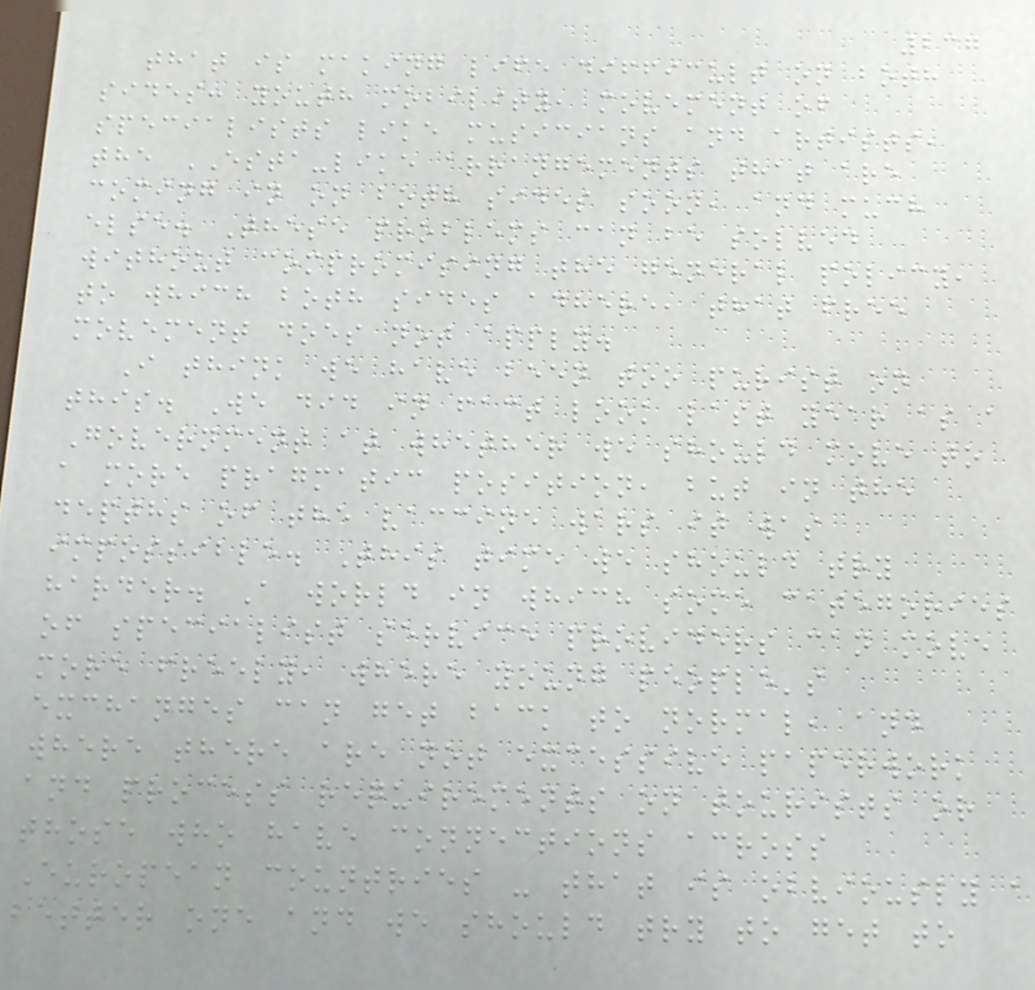237
that is making life difficult on both
sides: youth mobility, movement of
specialists like musicians and artists,
the ESTA-like arrangements that are
coming in on both sides soon, and much
else. These problems can be solved
without compromising the general policy,
to which both sides adhere, that free
movement does not apply.
I think we have been too purist on
this. We did in fact look last year as a
Government at whether we should move to
a more pragmatic position, but in the
depths of the vaccine wars it was
impossible. This time we should try
harder. A world in which some categories
of specialist service providers can move
more freely, where young people's
exchanges can get back to normal, and
where there are not excessive paperwork
and process requirements on tourists or
those who have connections across
European countries - that is obviously a
better one and we should try to get to
